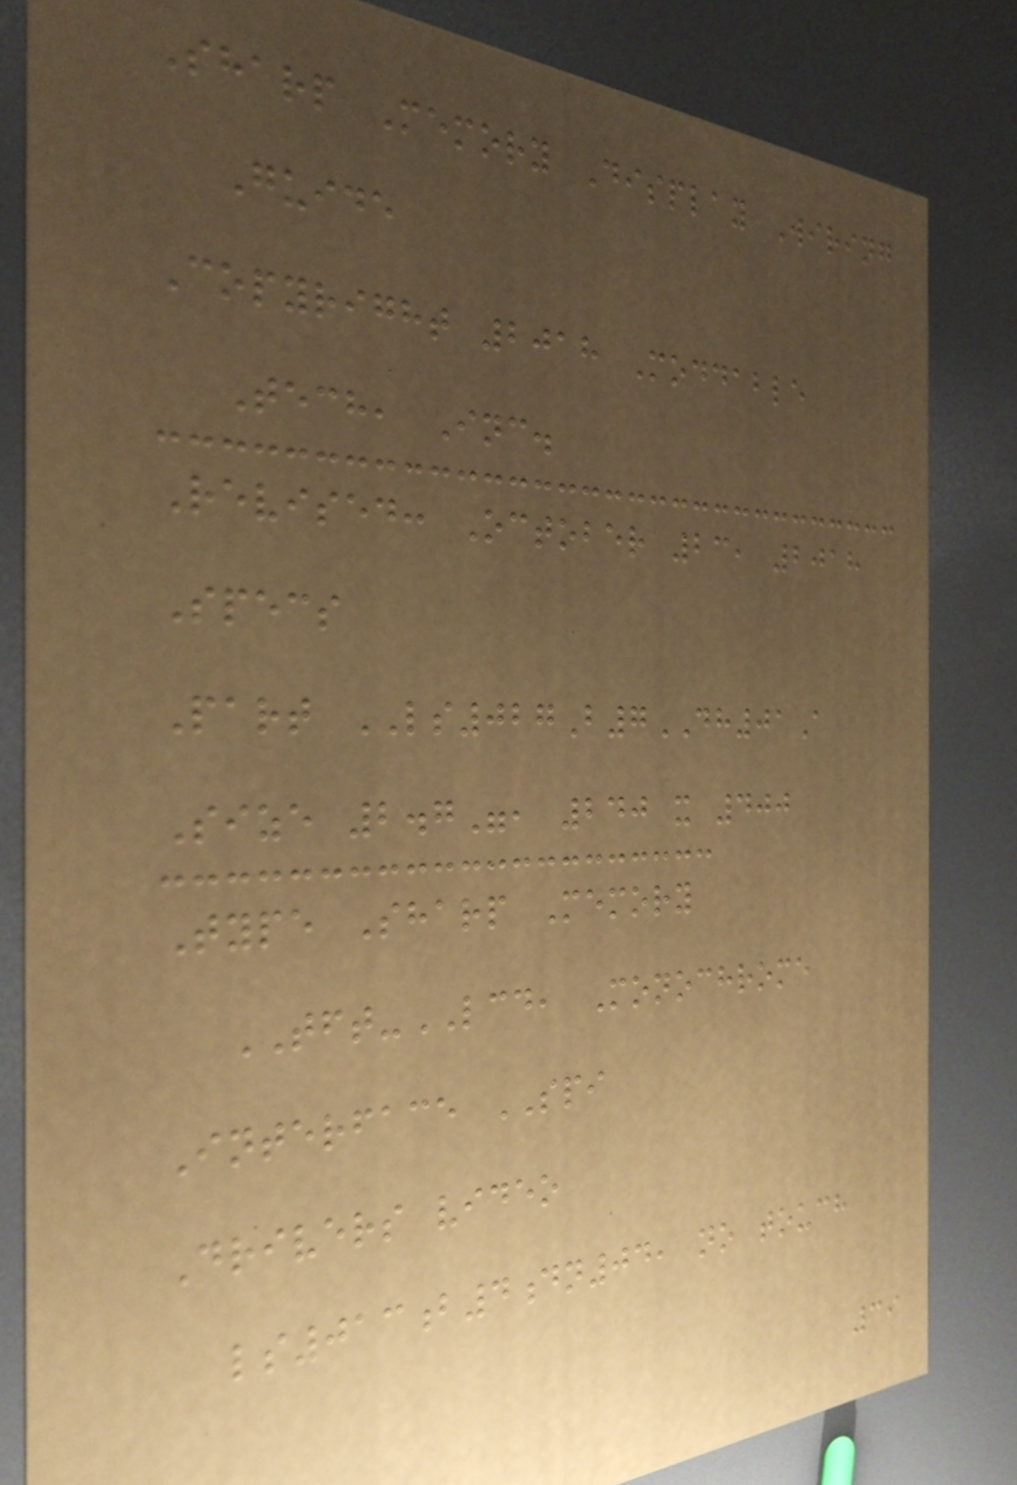Sharp Memory Display Wiring
Guide
Copyright 2018 Moddable
Tech, Inc.
Revised: October 23, 2018
Specs
Part LS027B7DH01A
Size 2.7", 240 x 400
Type Sharp Memory
TFT-LCD, Monochrome
Interface SPI
Drivers video
ls013b4dn04, no touch
39
